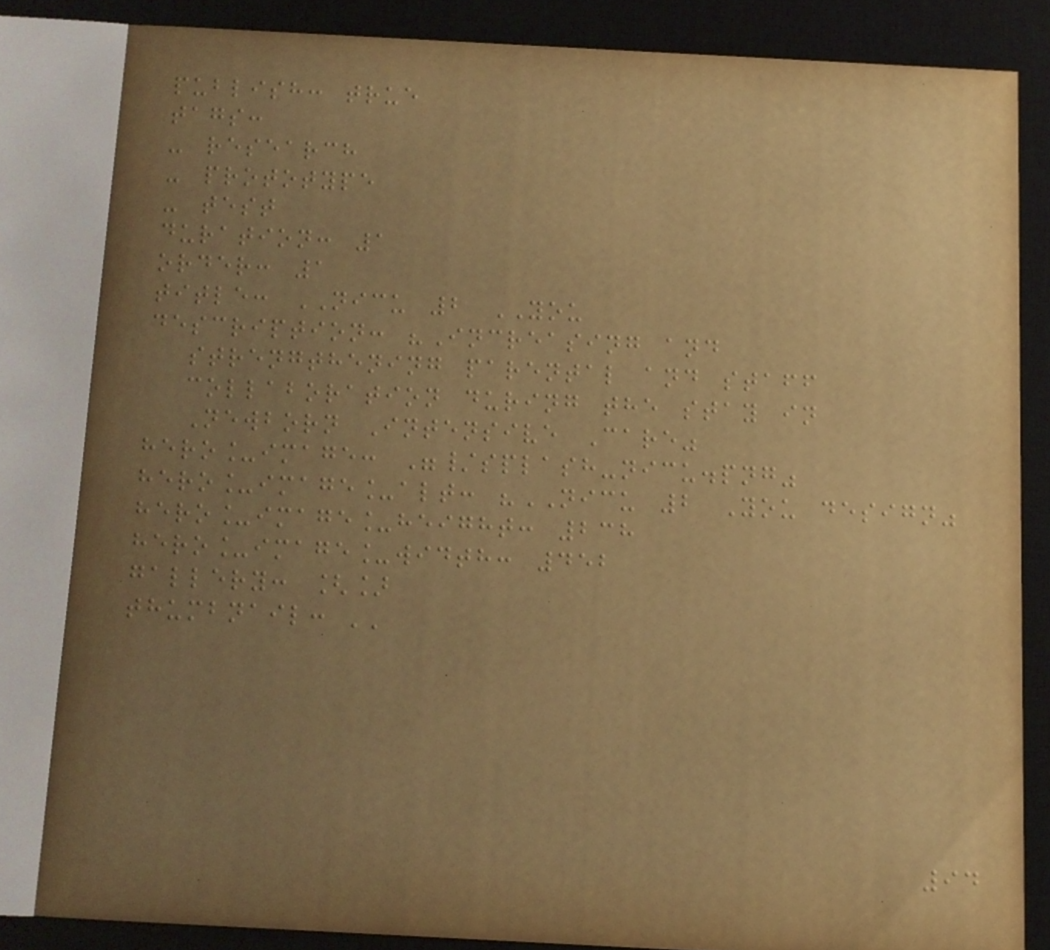publish: true
tags:
- research
- prototype
- test
duration: 1
order: 1
title: NICU 2 YOU
description: "Increasing and
strengthening parental and staff
collaboration during the stay in
Newborn Intensive Care"
hero_image: "/splash-nicu.png"
hero_image_alt: "NICU 2 You design"
hero_image_height: 238
hero_image_width: 452
gallery: []
thumbnail: ''
94
